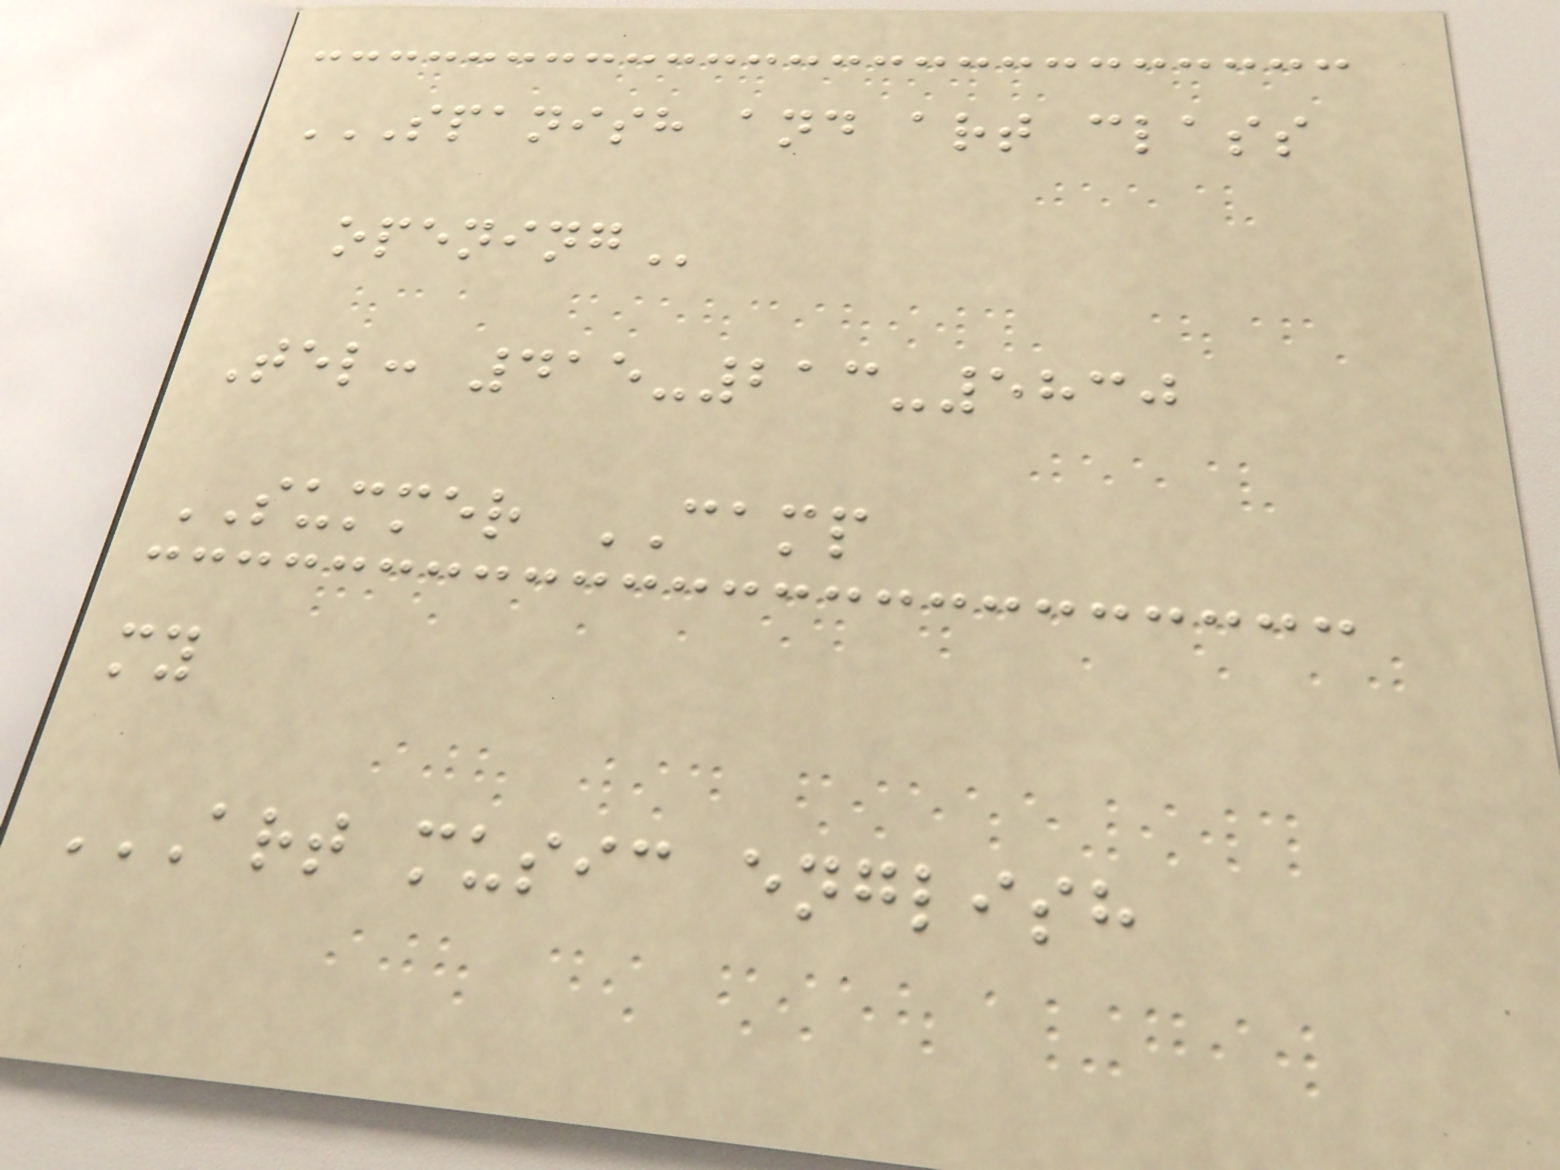SPANISH AND ART CLASS
OPENING
Tel: 415-213-5830
SUMMER CAMP
my
ART MUSIC ENGLISH
